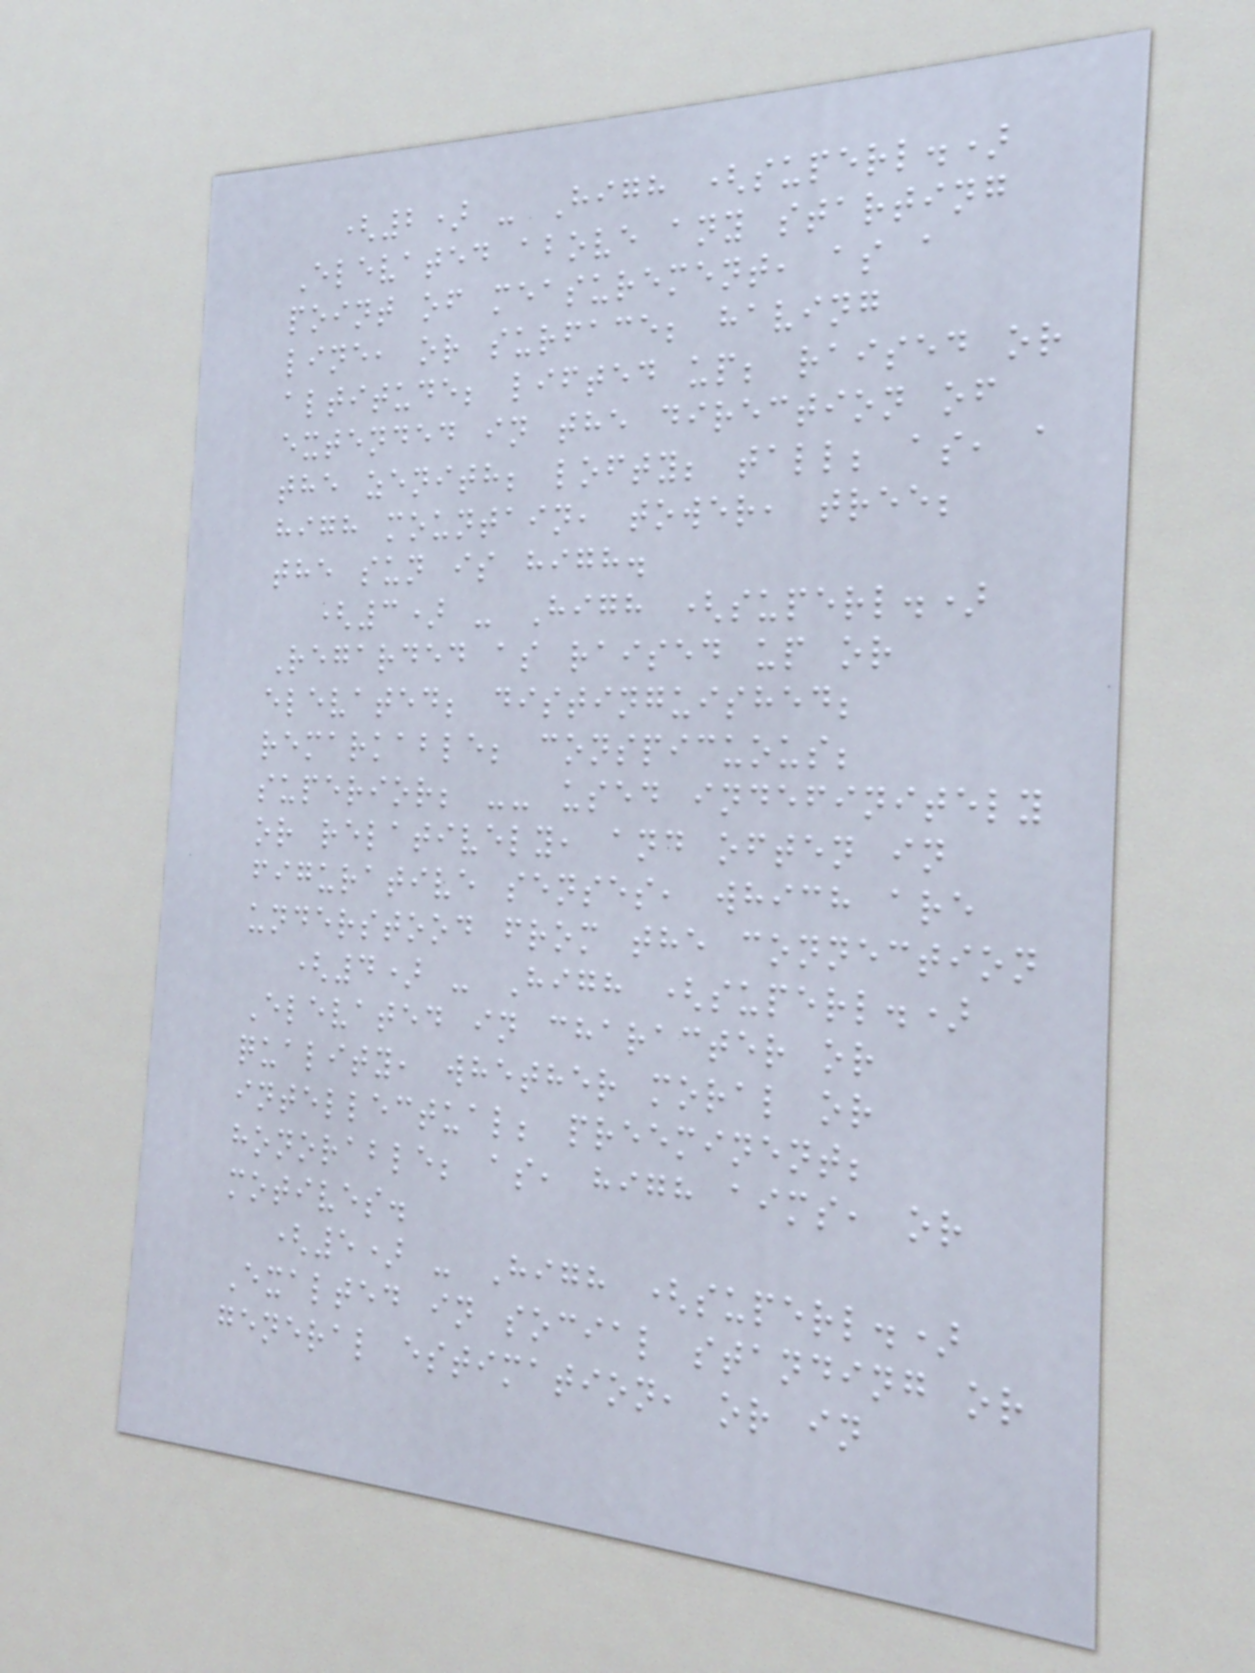(2) - High (superl.)
Elevated above any starting
point of measurement, as a
line, or surface; having
altitude; lifted up; raised or
extended in the direction of
the zenith; lofty; tall; as, a
high mountain, tower, tree;
the sun is high.
(3) - High (superl.)
Regarded as raised up or
elevated; distinguished;
remarkable; conspicuous;
superior; -- used indefinitely
or relatively, and often in
figurative senses, which are
understood from the connection
(4) - High (superl.)
Elevated in character or
quality, whether moral or
intellectual; preeminent;
honorable; as, high aims, or
motives.
(5) - High (superl.)
Exalted in social standing or
general estimation, or in
